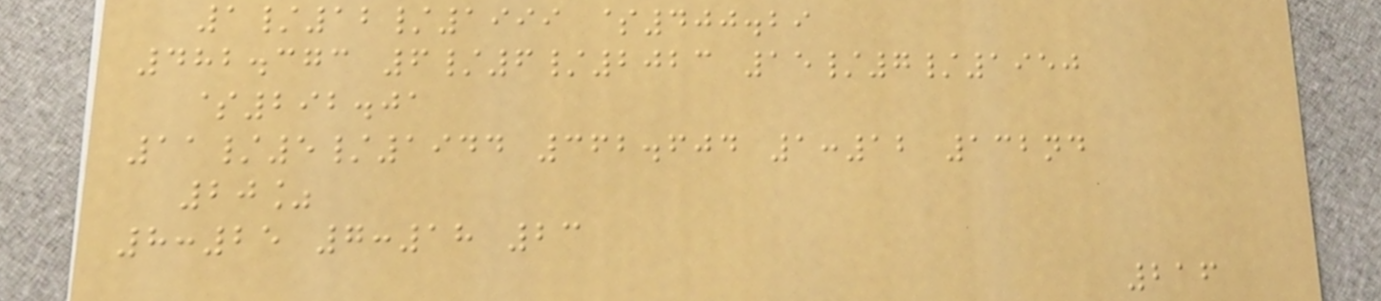1/12/1999 $400.29
482.373 6/6/2023 15/7/1950
$292.01
11/5/1944 362.604 1:12 132nd
20%
8:25 7:18 23
216
